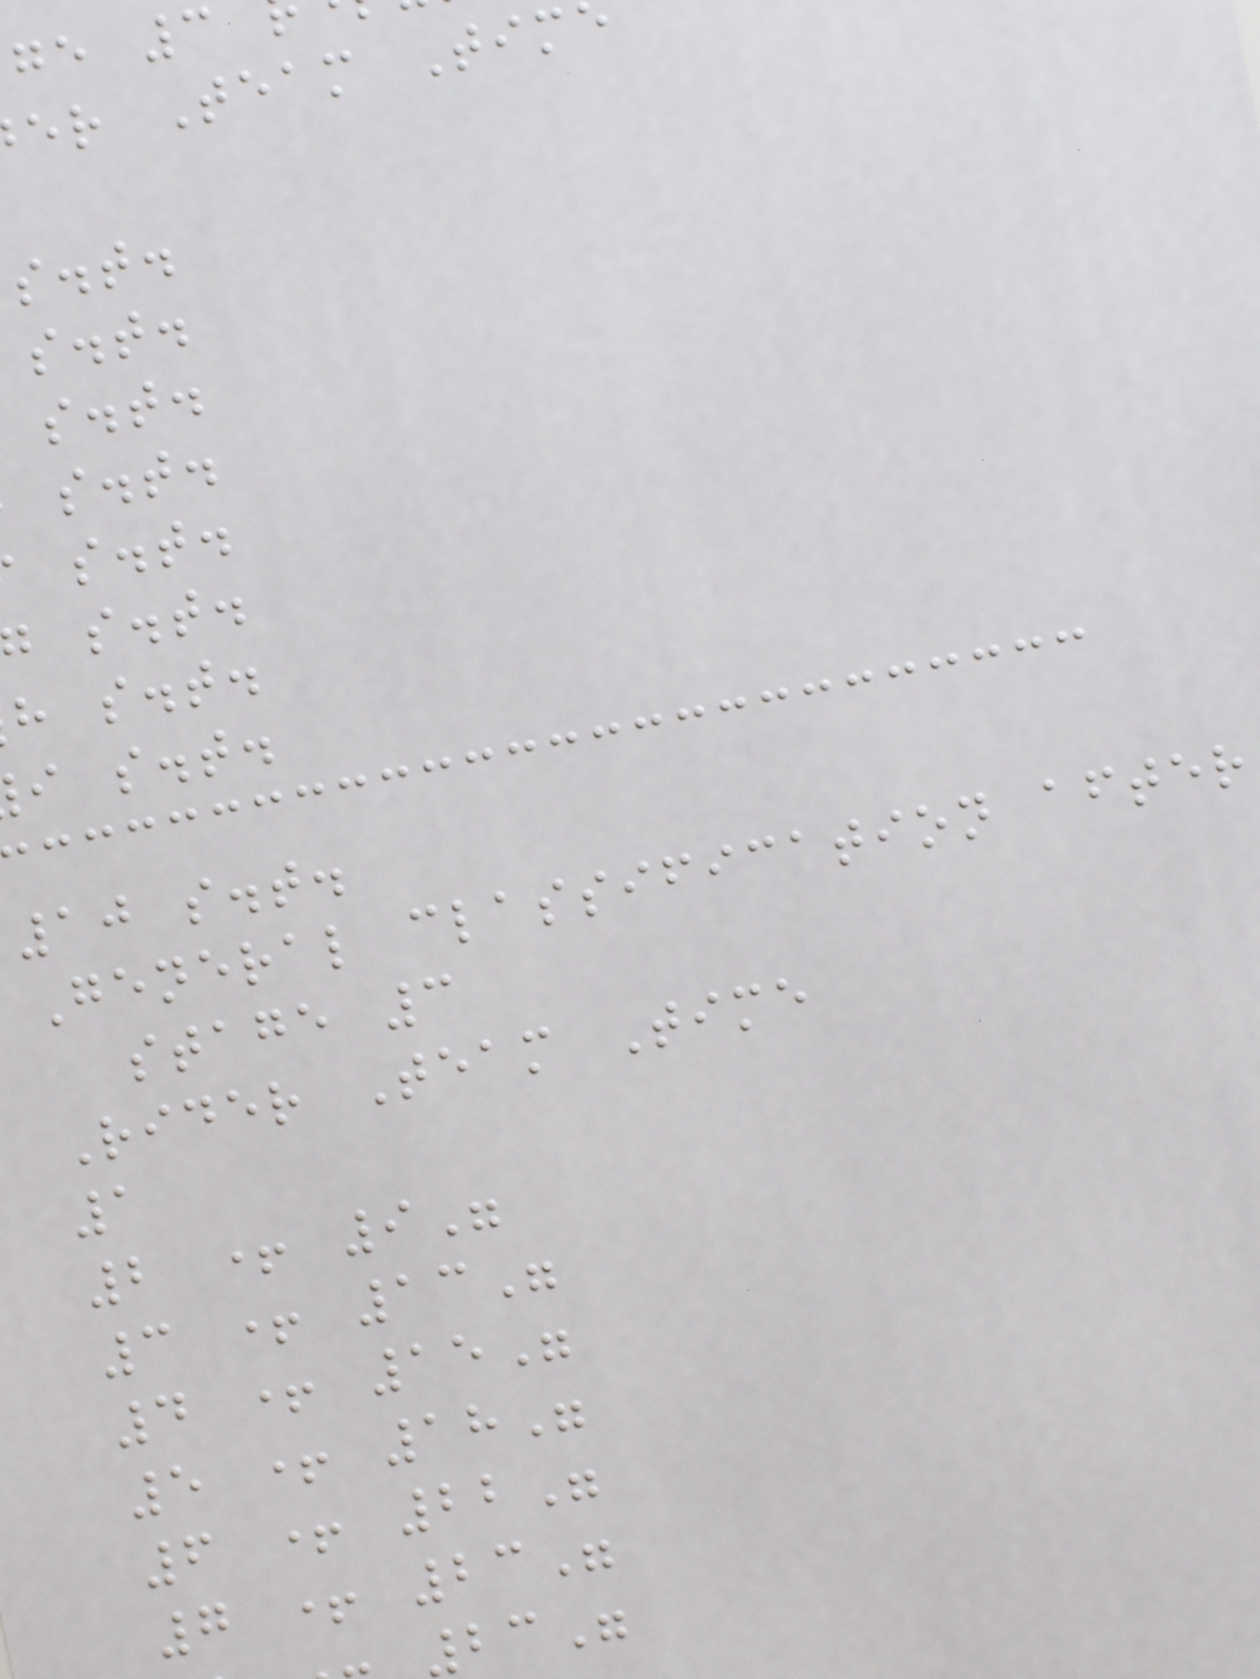ge 3
er Team Tim
s.t.
s.t.
s.t.
s.t.
s.t.
s.t.
h s.t.
i s.t.
10 s.t.
General classification after
stage 3
Rider Team Time
1
2 + 9"
3 + 13"
4 + 15"
5 + 18"
6 + 22"
7 + 23"
23"
